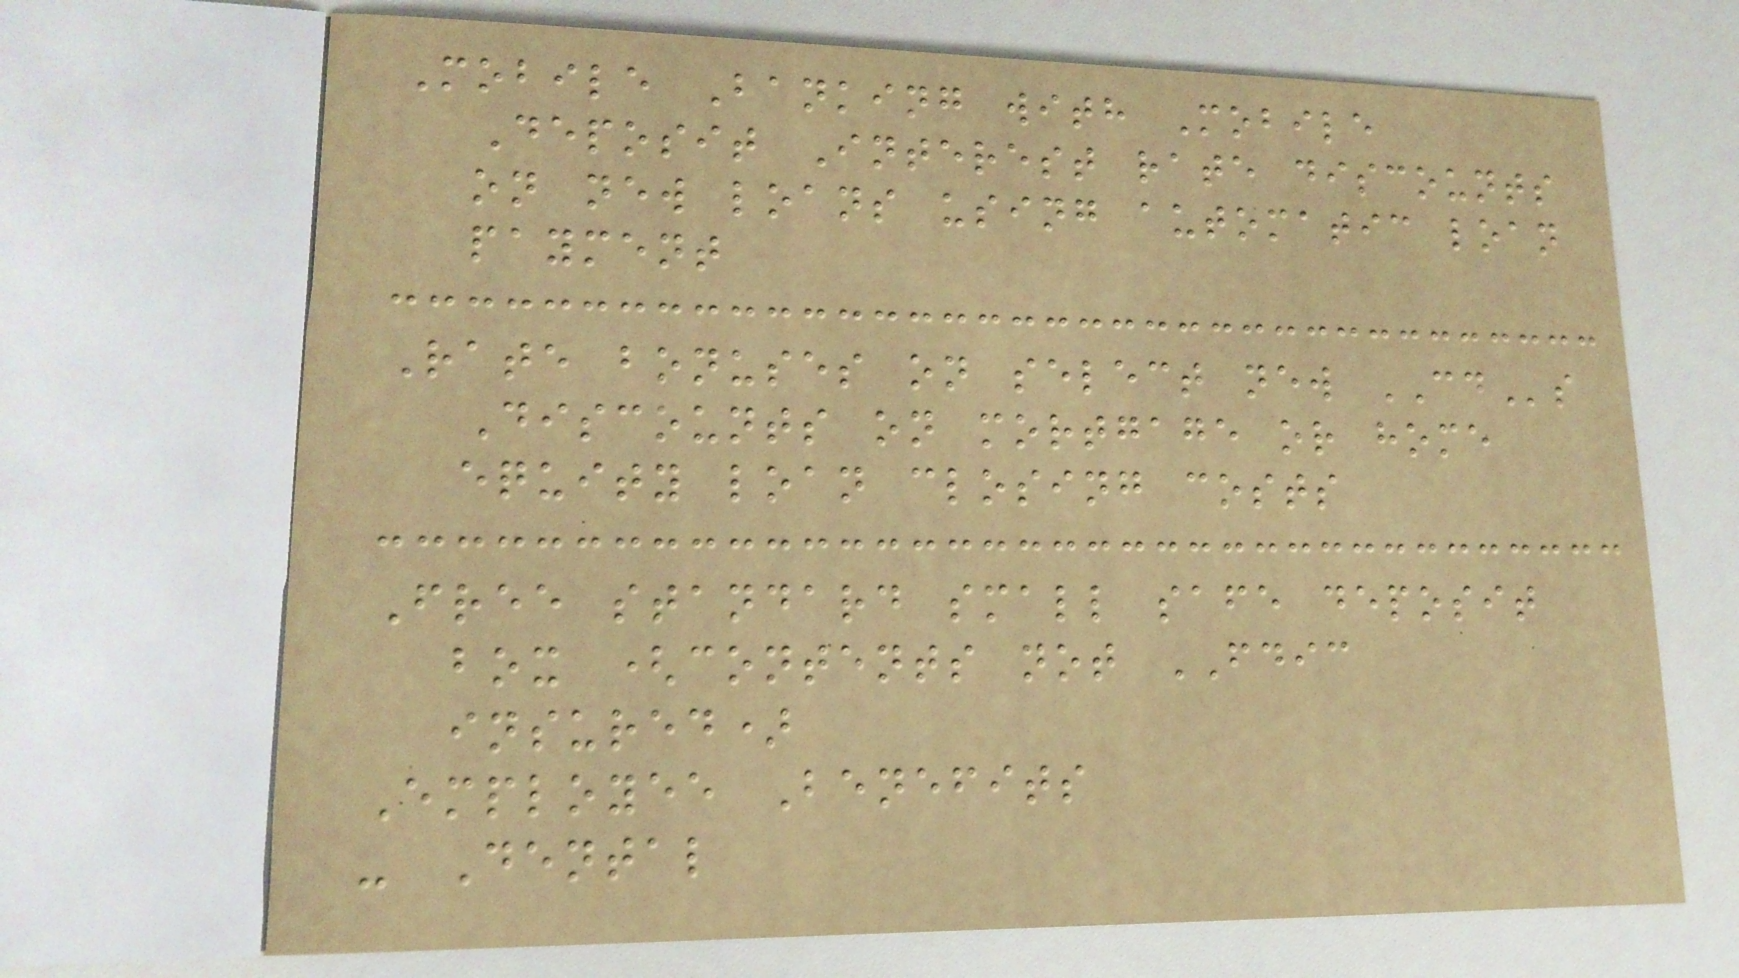Mobile Banking with Mobile
Deposit Interest rate discounts
on new loans using automatic loan
payment
Rate bonuses on select new CDs
Discounts on mortgage or home
equity loan closing costs
Free standard small safe deposit
box (contents not FDIC
insured)
Employee Benefits
- Dental
